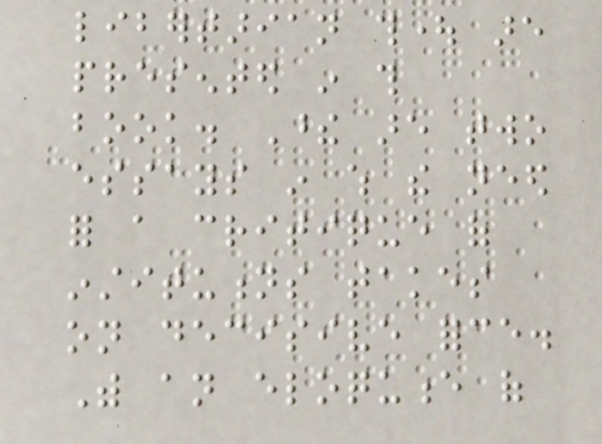libertarian thought are
presented in this
book. These are two
essays in which the need
for a critique of
institutions takes
on decisive force.
With an eloquence of
